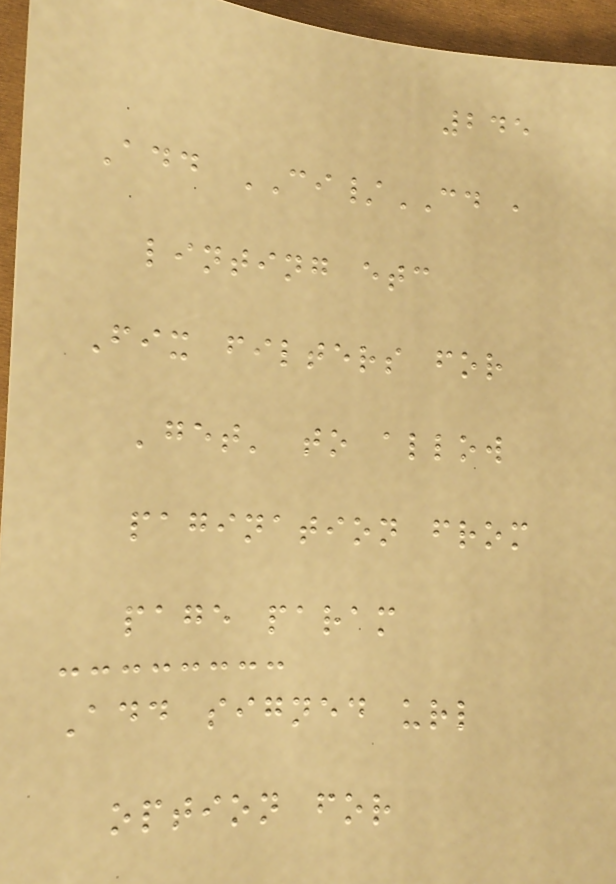245
Add CI/CD ,
linting etc
Fix filters for
'get' to allow
pagination from
page param
Add signed url
option for
